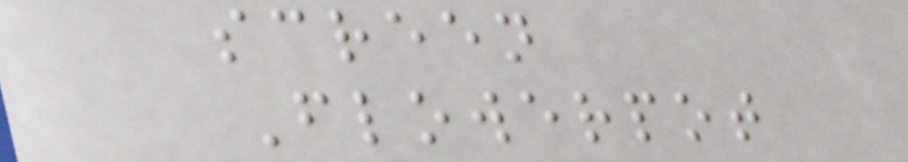screen
Flowerpot
